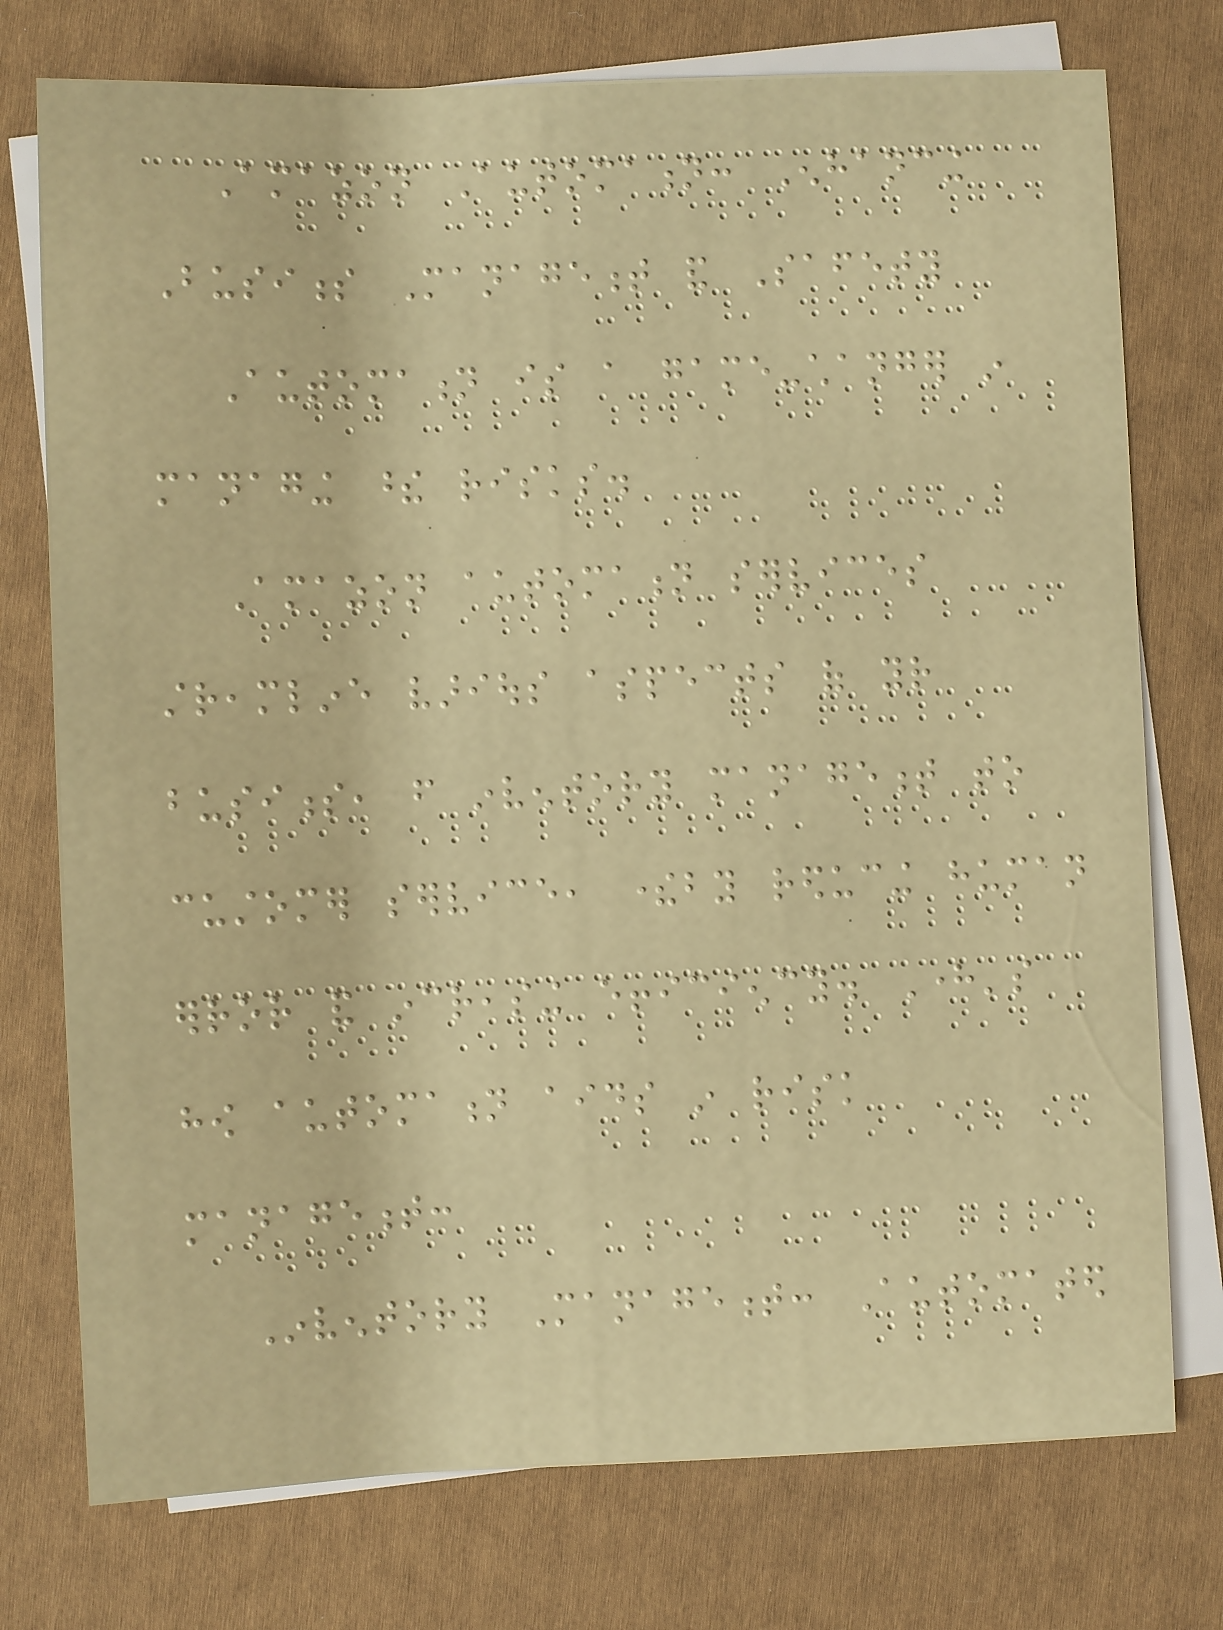Amazon Automation: Enhancing
Business Management and Safety
Automation is a game-changer in
managing these risks.
Amazon automation services
streamline various aspects of your
business, from inventory management to
customer service, thereby reducing human
error and increasing efficiency. Here's
how automation aids in risk
management:
Inventory Management: Automated
